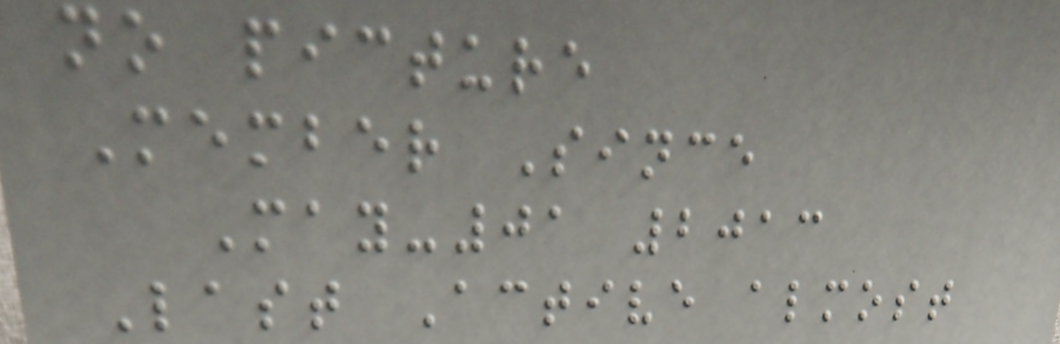no picture
Member Since
May-01 2013
Last Active almost
